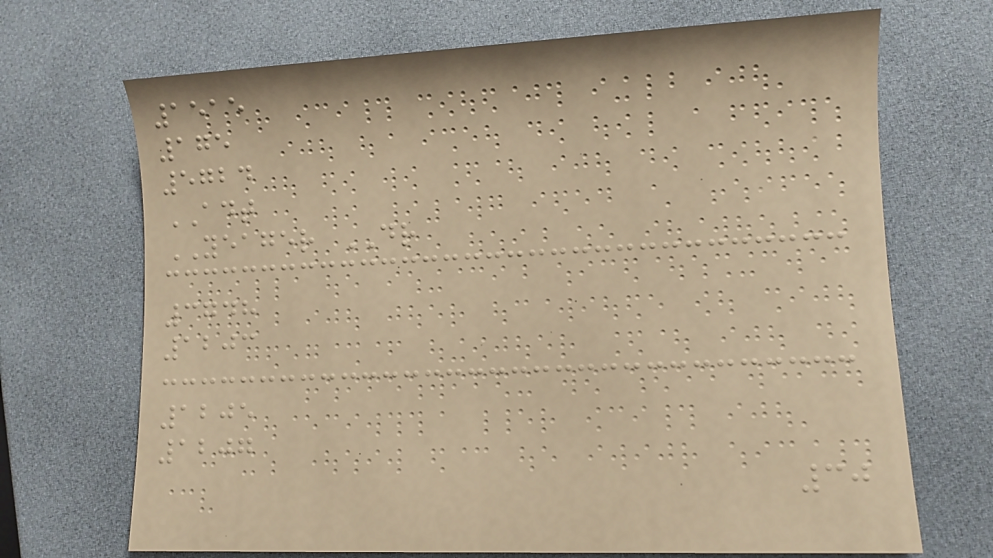1515
175
5724
ADT
YEAGER DR
3748
1203
1205
1207
30
